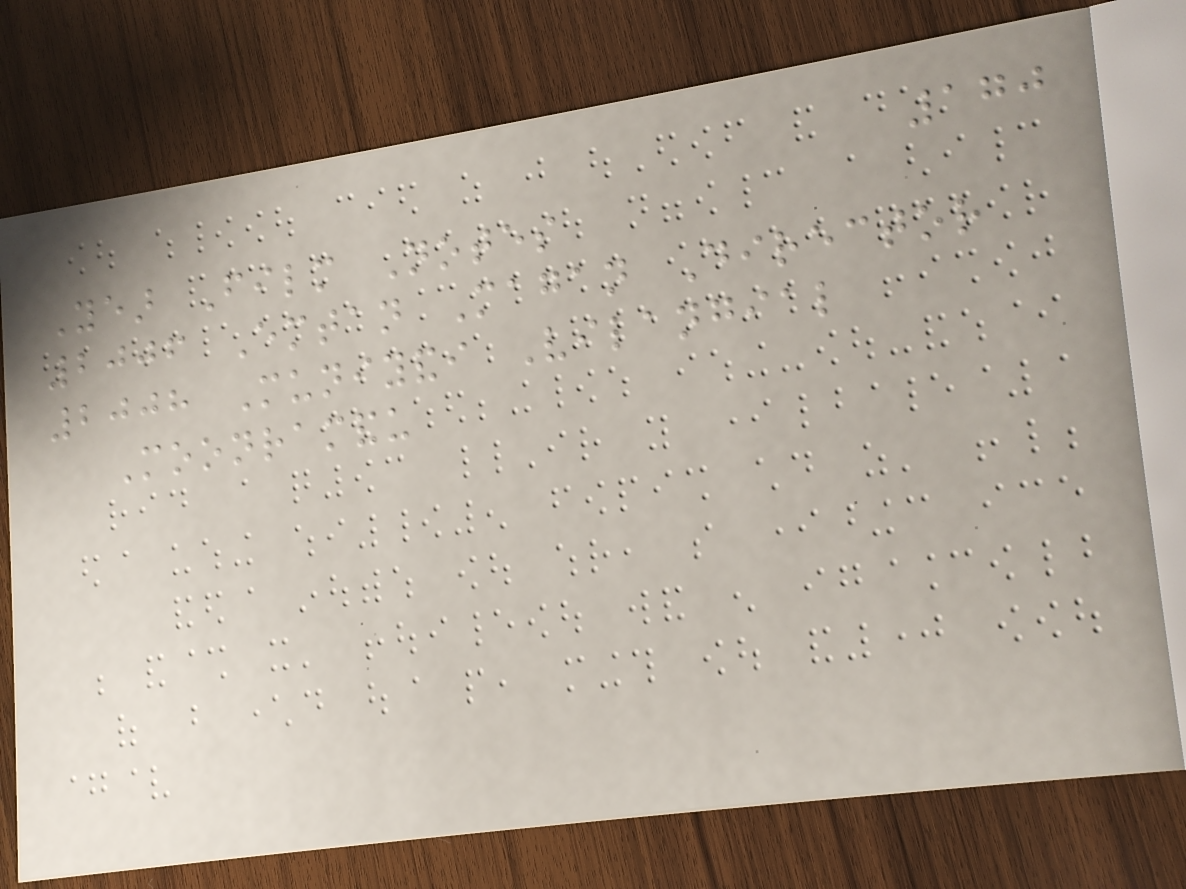170
Year Film Notes
2006 Emtan Magan Director
2008 Muniyandi Vilangial
Moonramandu
